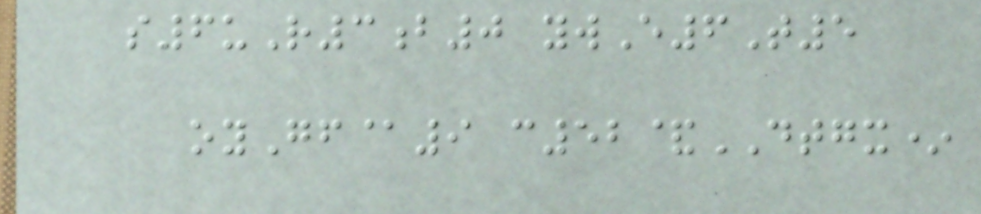s6uR3b0 ywE6T5
oyGf@9 c52&DTGX*
